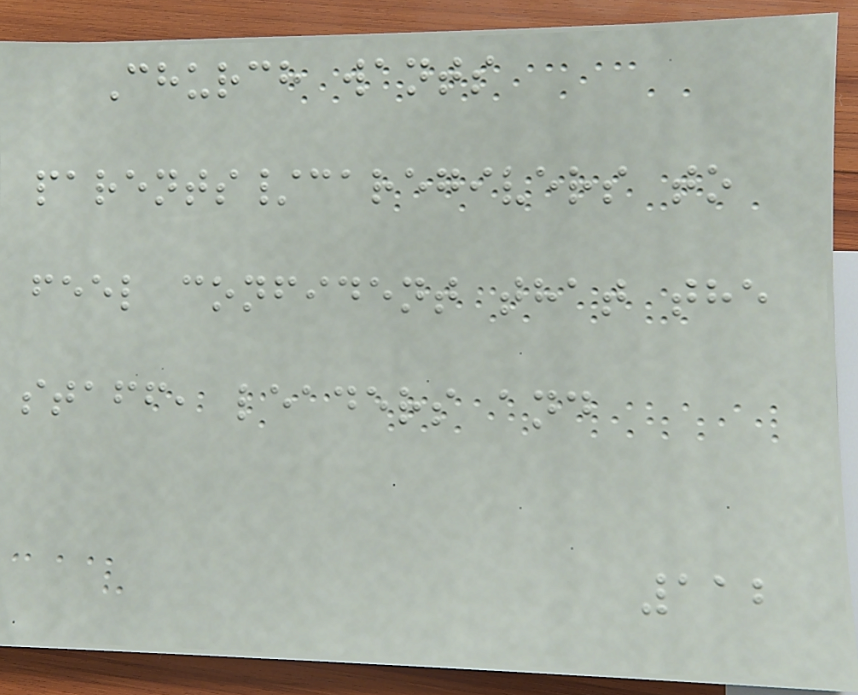Church wants
parents/caregivers to
feel confident that the
staff, leaders and
112
